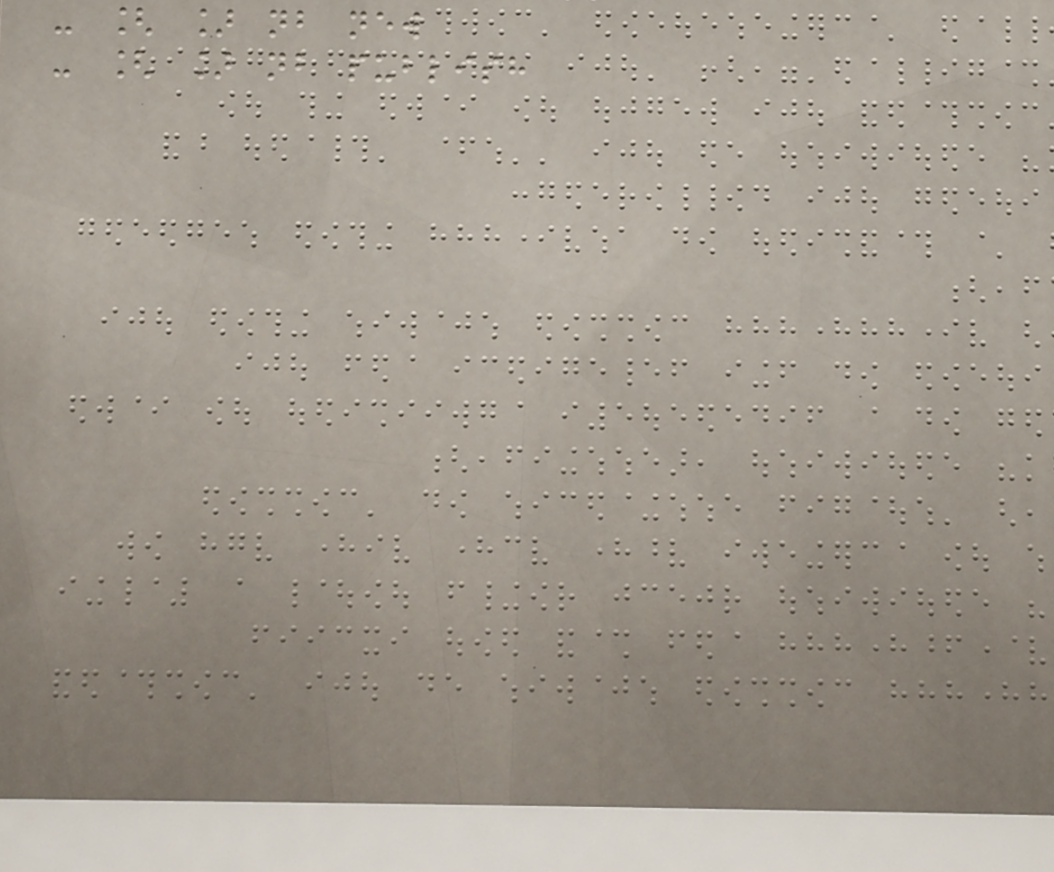- [ ] nb new
- [ ] nb publish
